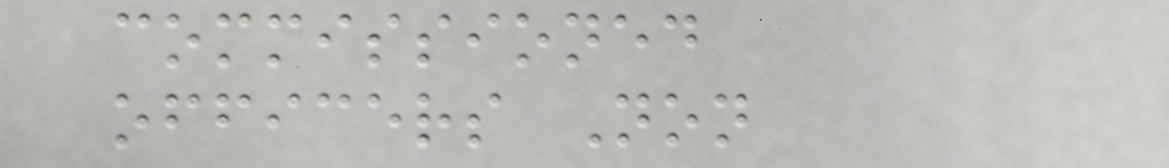commissioned
officers Non
